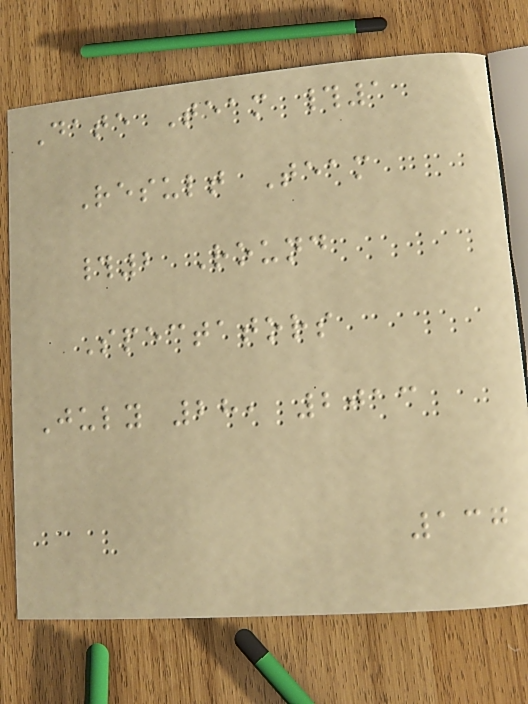Date Team #1
Result Team
#2 Round
Spectators
July 28, 2013
137
